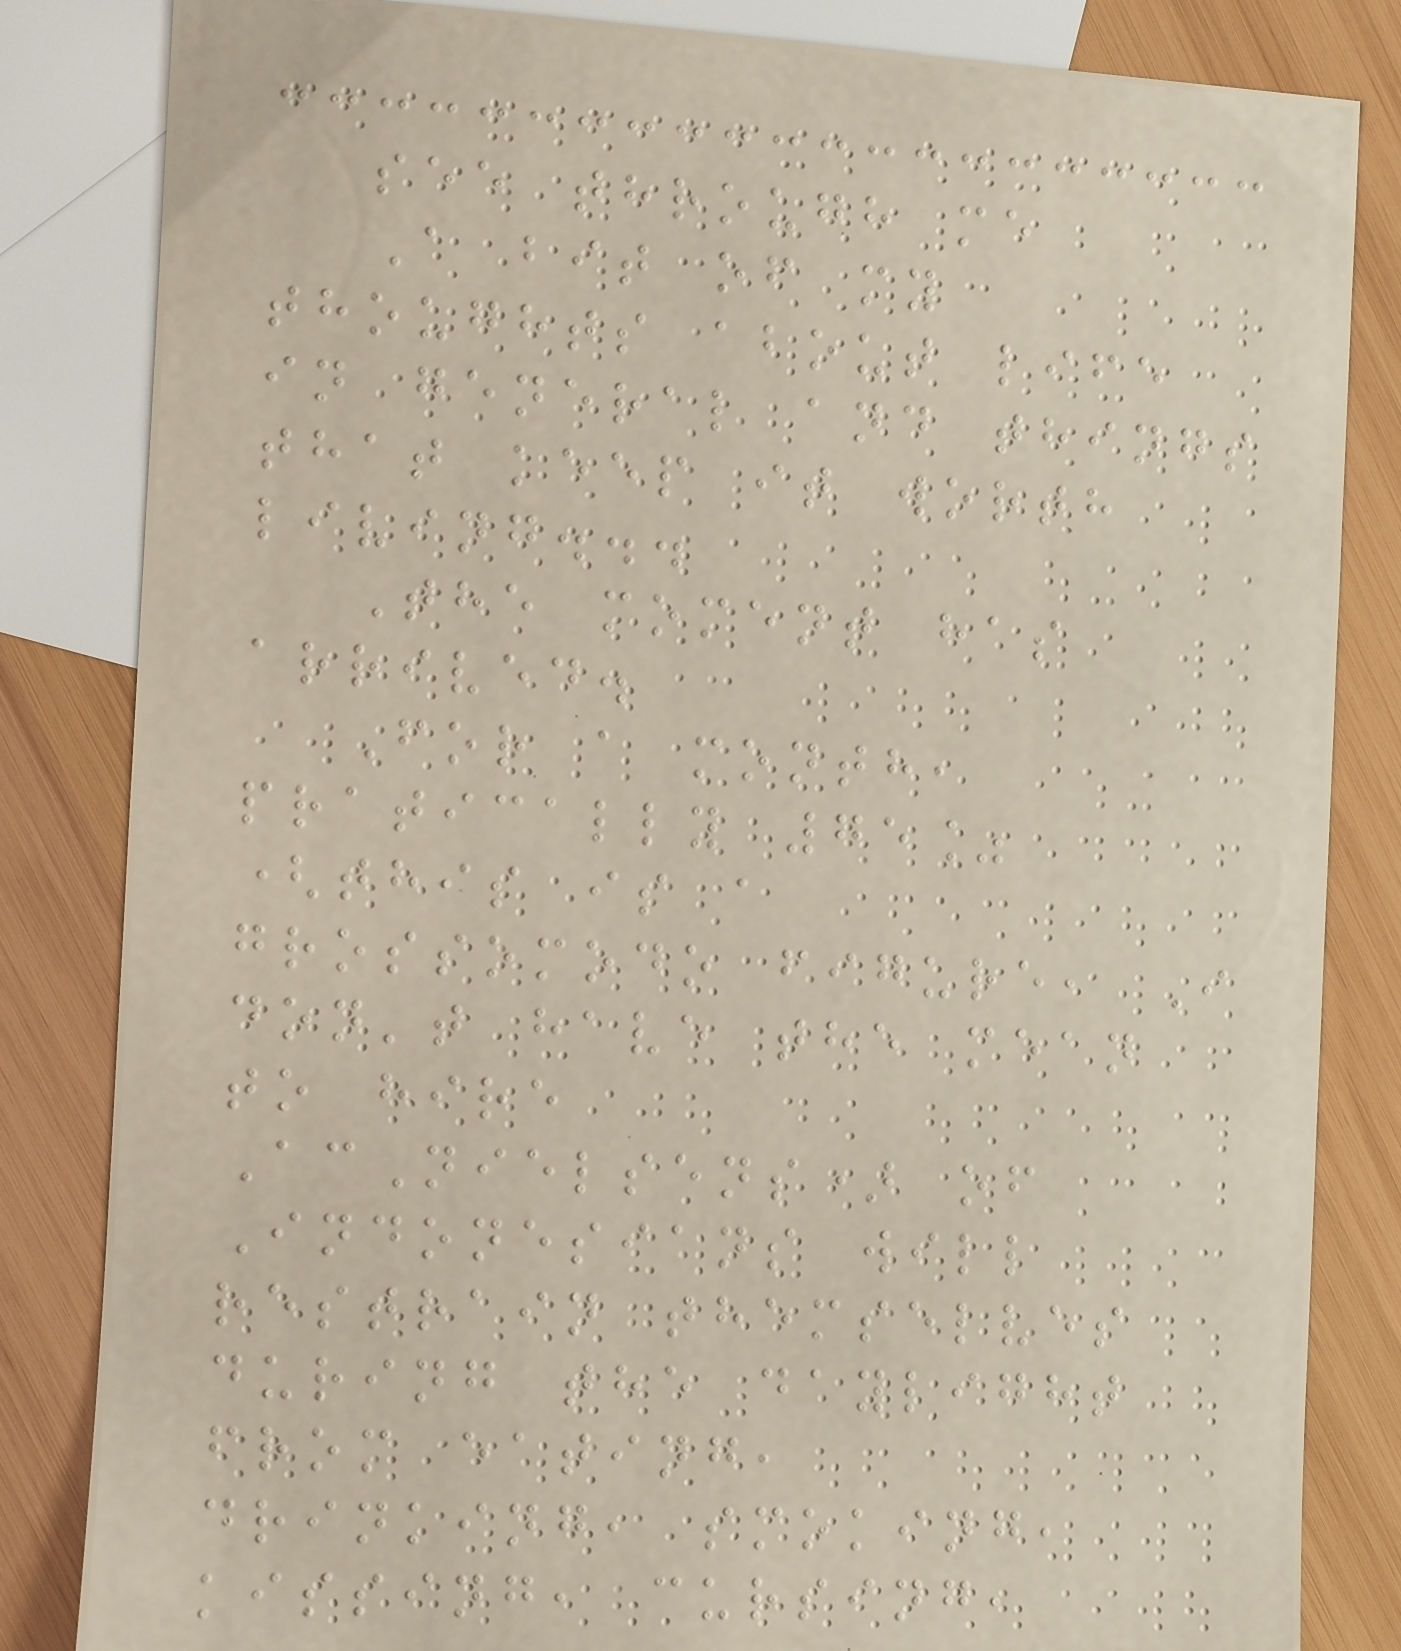see through me
A bit of my
thoughts about life
in general and things
that keep it worth
living...
The moment has
arrived.
For a month,
pratically 75%
(this is a
grossomodo figure, I
don't have the mean
to hire
AcNielsens) of
Indonesians will
restrain themselves
during the daylight
from eating,
drinking, smoking,
kissing, cursing,
